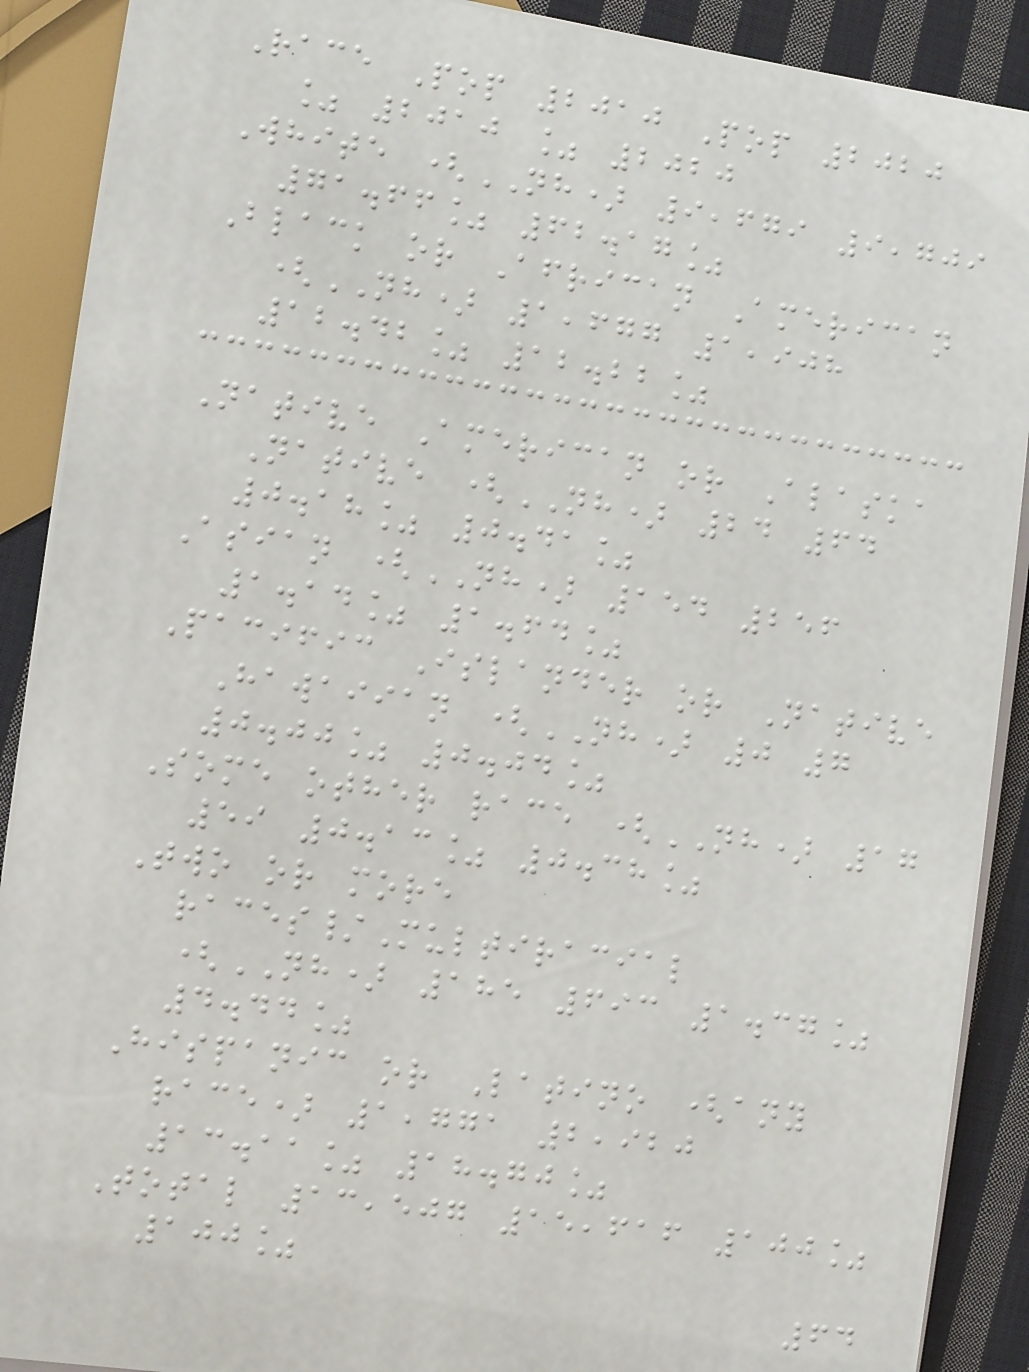Race Pop 2010 Pop 2020
% 2010 % 2020
White (NH) 9,679 9,709
71.66% 62.17%
Black or African American
(NH) 1,677 1,908
12.42% 12.22%
Native American or Alaska
Native (NH) 24 64
0.18% 0.41%
Asian (NH) 154 256
1.14% 1.64%
Pacific Islander or Native
Hawaiian (NH) 0 7
0.00% 0.04%
Some other race (NH) 17
59 0.13% 0.38%
Two or more
races/Multiracial
(NH) 185 693 1.37%
4.44%
Hispanic or Latino (any
race) 1,771 2,920
13.11% 18.70%
Total 13,507 15,616 100%
100%
64
